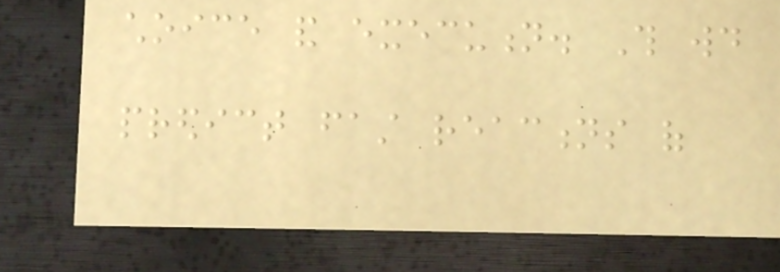choice and execution. This would
predict fast reactions of
